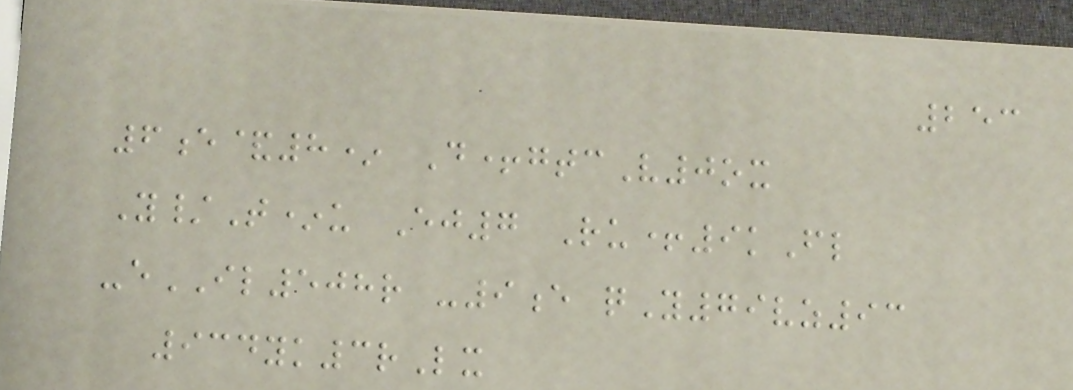253
6e&8* D+gtcV0ox
Y/T*u Ej7 Ru+9kFl
-eIL508r -9e qY79vz93
934yk3rLx
